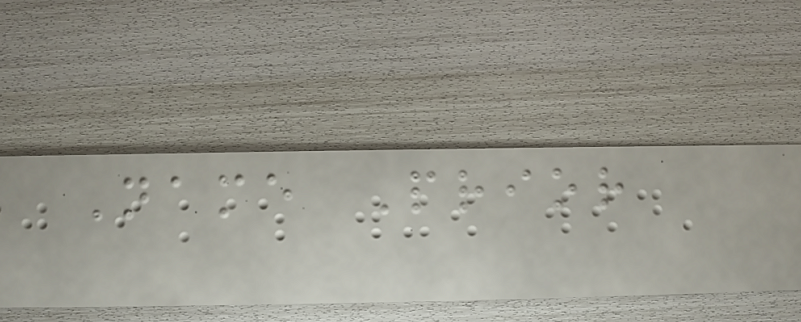Name Prior
